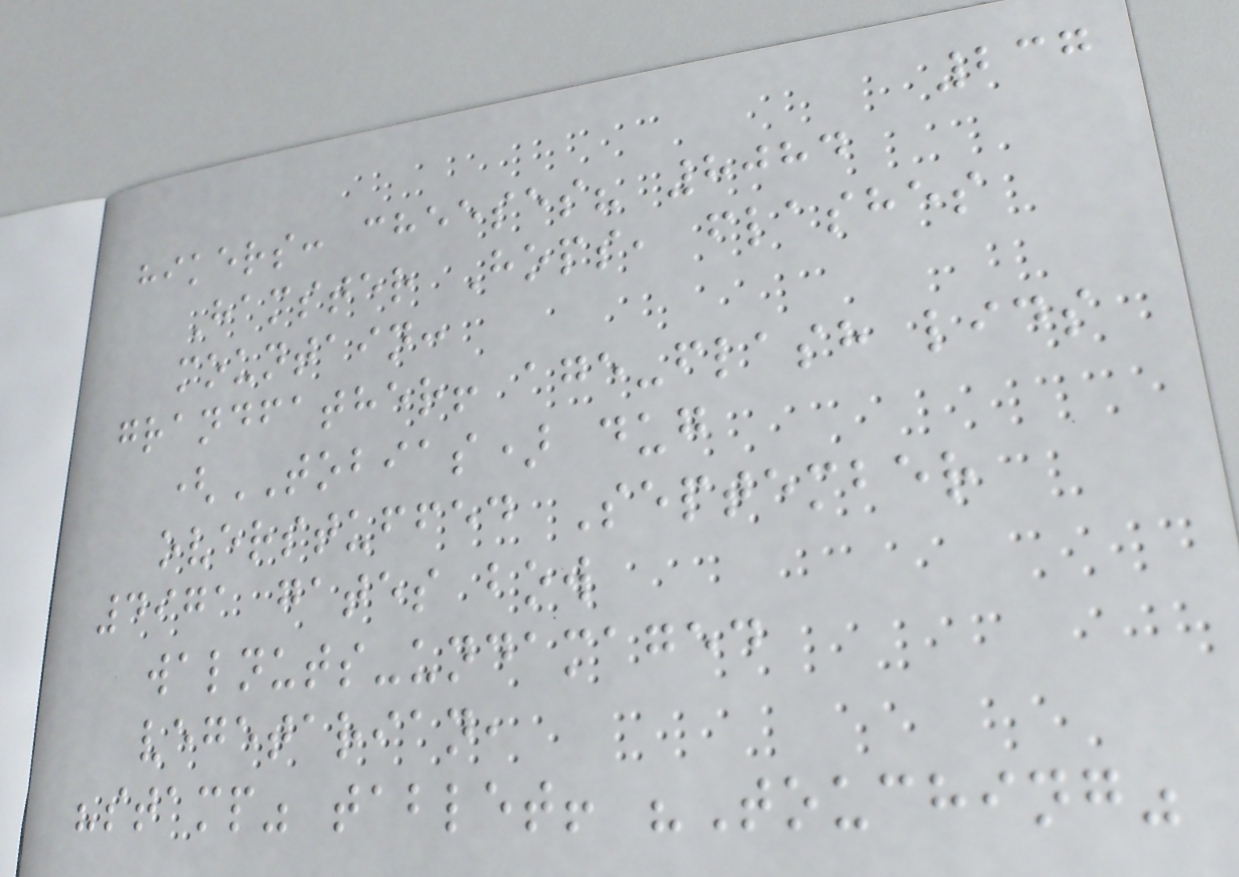237
hikers: cheeses? 8084
Hamster Hops, flashes
mountain:
grandfather! age-flash lids
(TOBIAS) dug
overstuffed September
4971 gates bow
walnuts-undamaged
vegetarian,
"stamp" tablet! "Touching"
